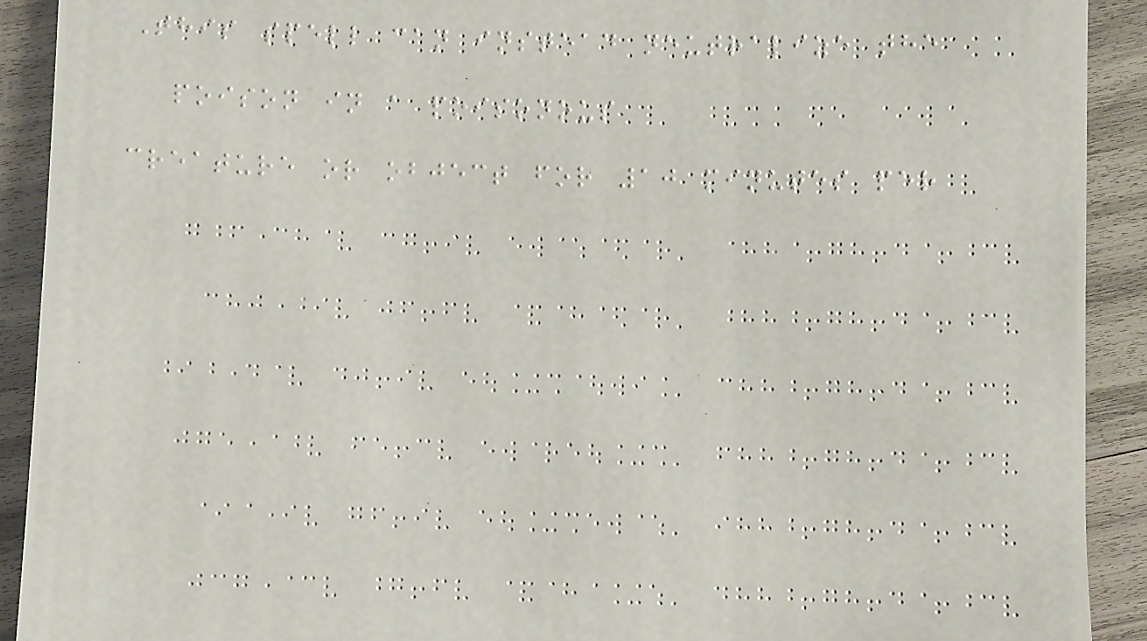This spell can instead neutralize the
poison in a poisonous
creature or object for 10 minutes per
